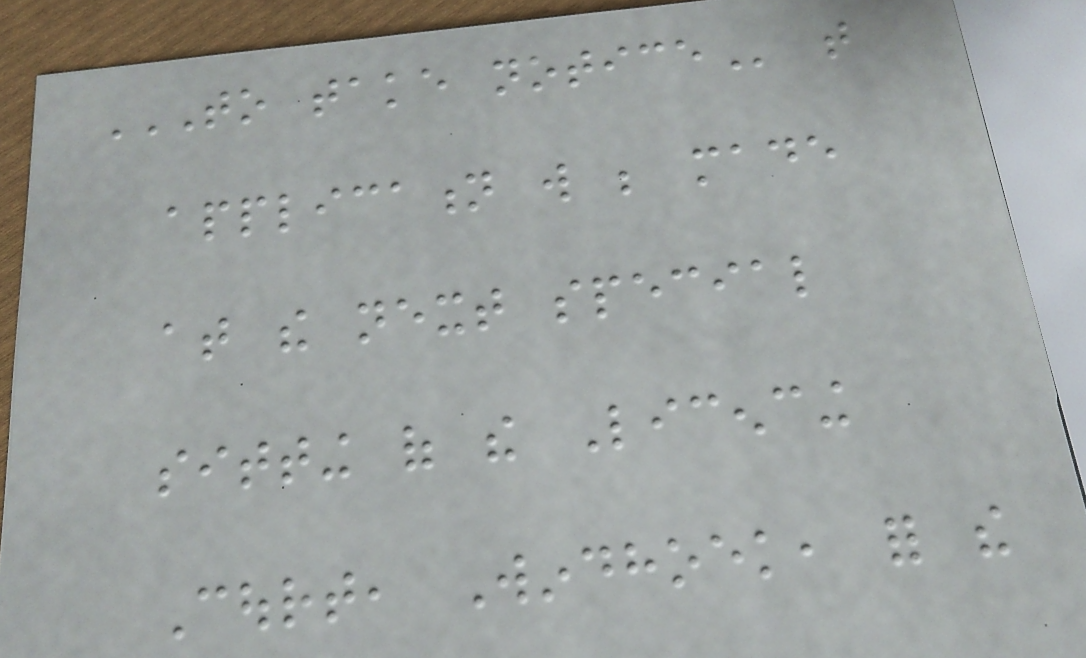TO TAKE NOTICE that
application will be made
at the next special
sitting of the Licencing
Court, Windhoek, for the
